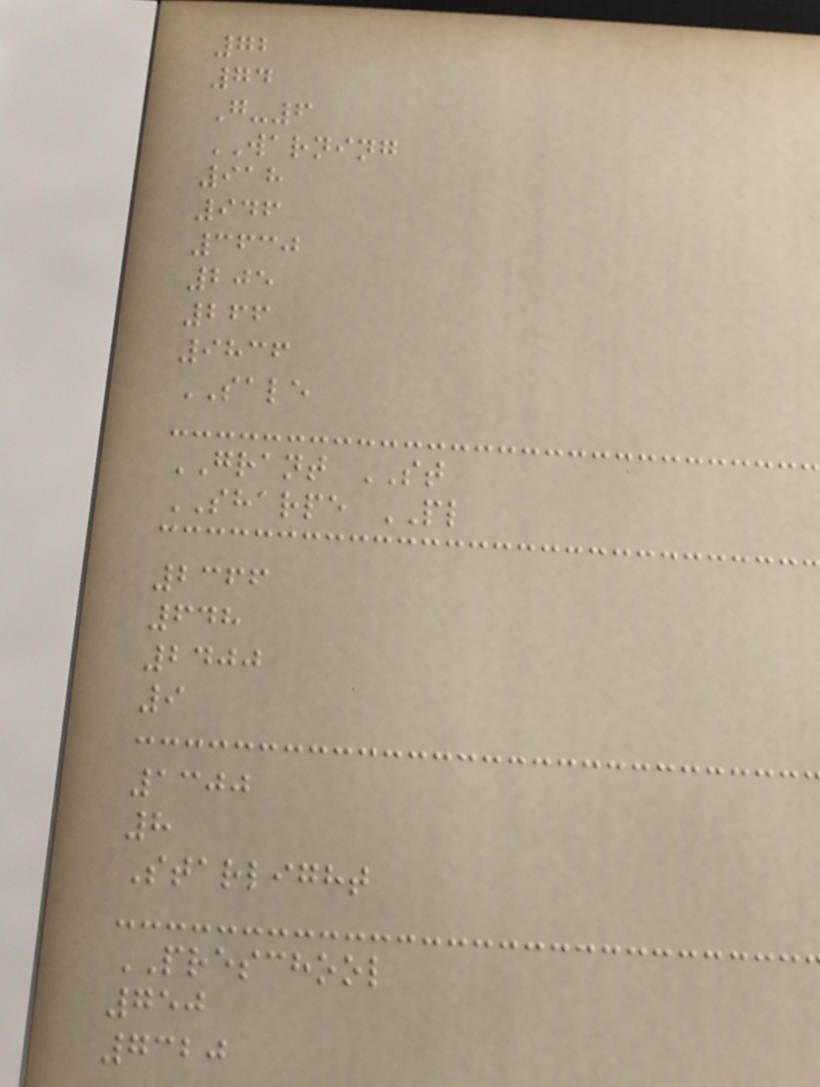72
74
G-6
WARNING
918
946
3630
205
266
9836
SALE
GRANT ST
SHARPE PL
2366
648
2400
9
1300
8
Starlight
PRESCHOOL
750
7320
